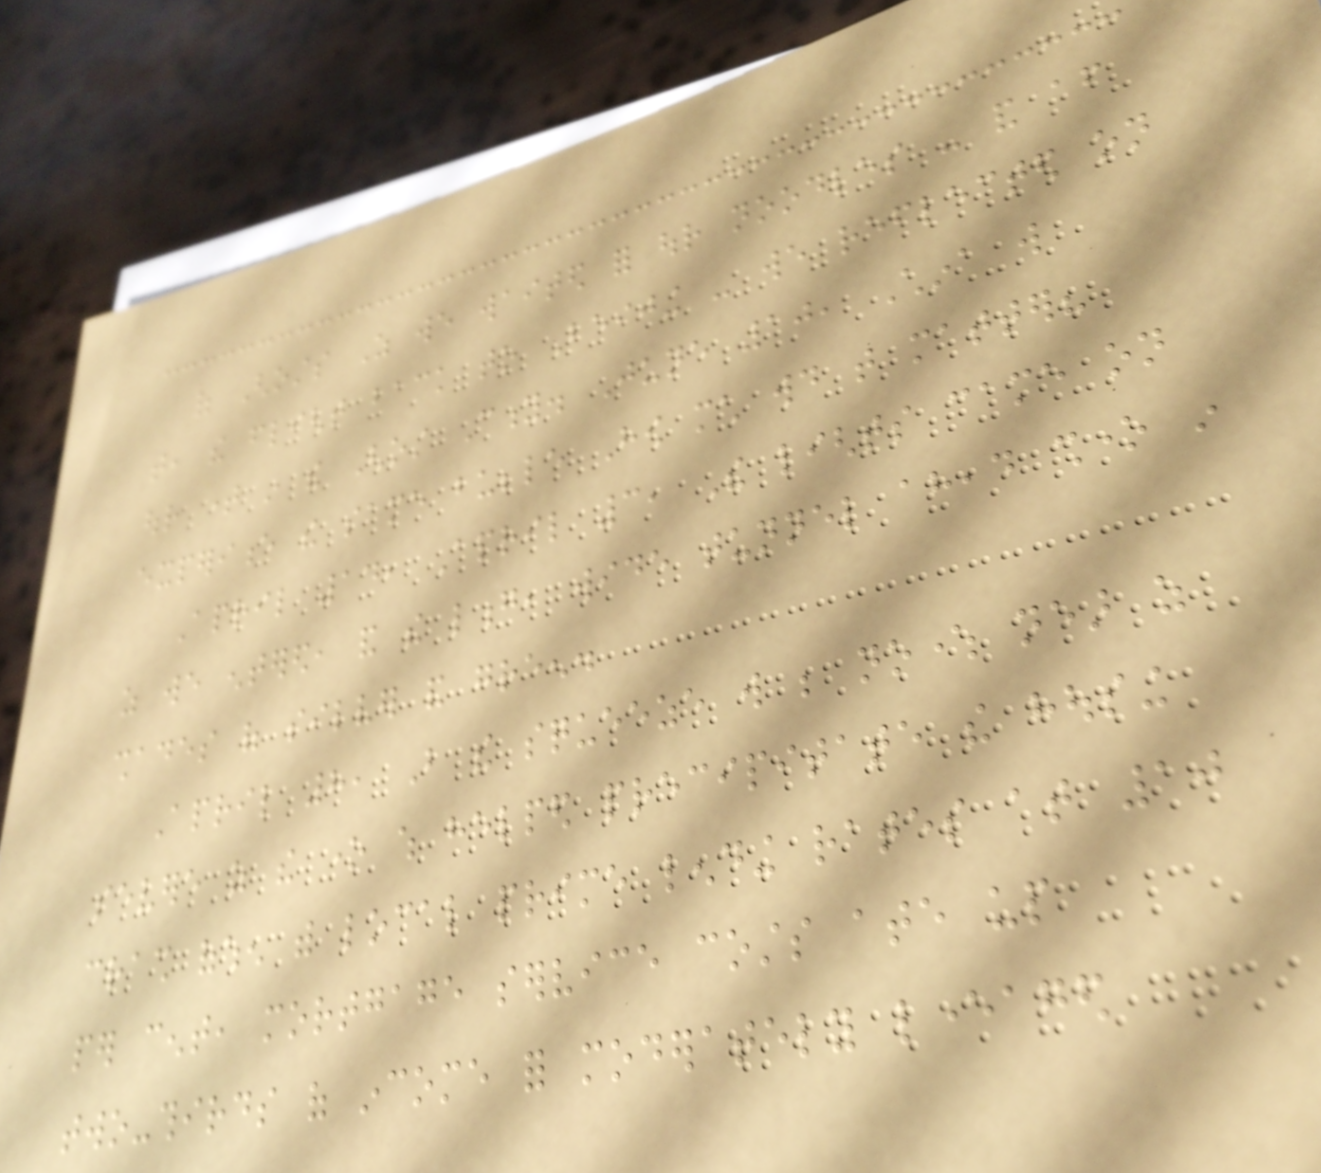of Ghosts As we waited for our noodles - and after
that, the flight back to Beijing - we reflected on
our time in the Ghost City. June 10, China will
experience the same bubble How much would that matter?
April 14, April 3, The lights came on
as we entered, and the long, wide tunnel ahead shone in
shades of silver and green.
April 8, But the squeeze will be nowhere near as
severe as the one which helped precipitate the housing
crash ofwhen with local prime lending rates at 10
per cent, mortgage service costs ate up
two-thirds of income for moderately leveraged
